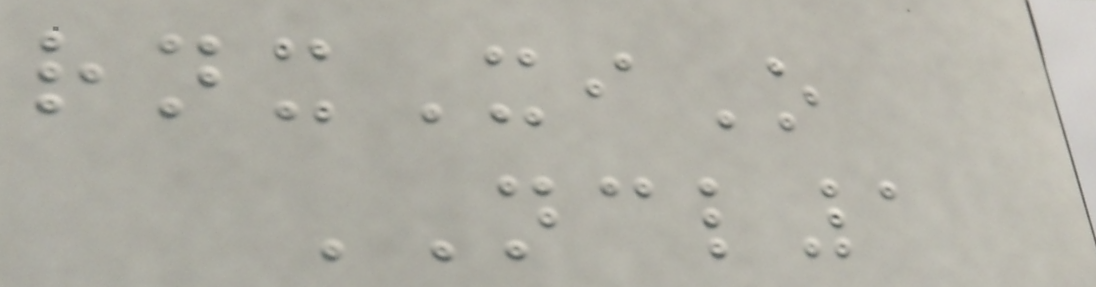rnxXiO
NCL1
